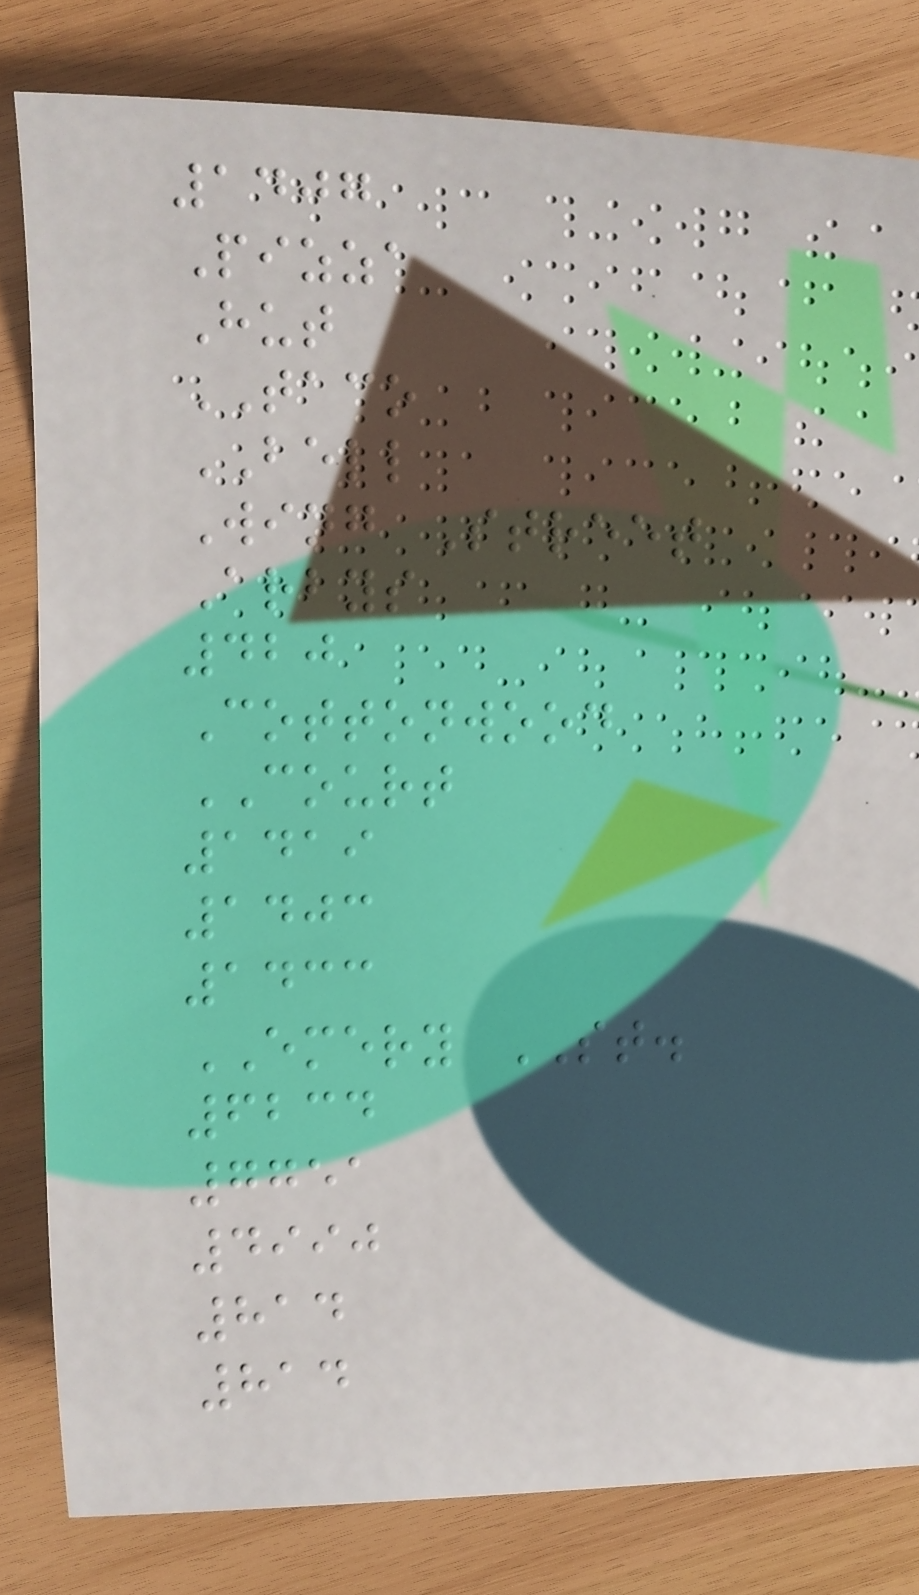1407
Pizza
Hut
TACO
BELL
Wing Street
Arbys
420
Cottonwood
COURT
1419
1403
1433
EMERY ST.
6234
7751
4990
814
814
